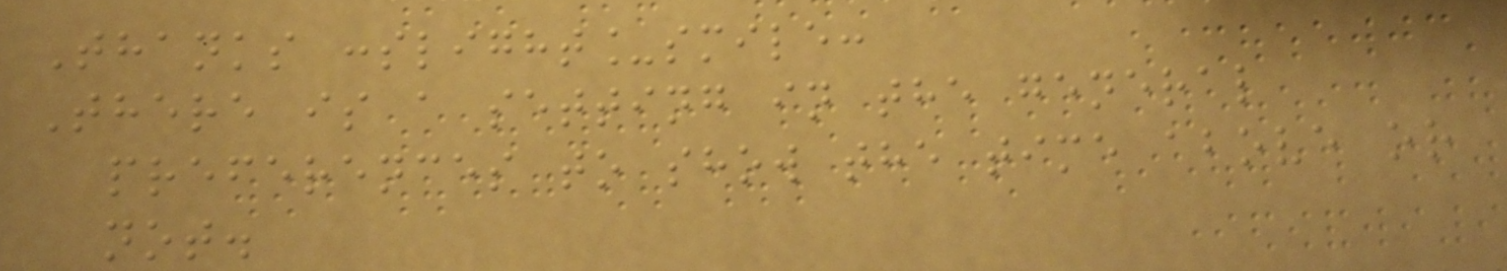Thanks :slight_smile:
There is a setting in the general
preferences to show the time above or
not.
